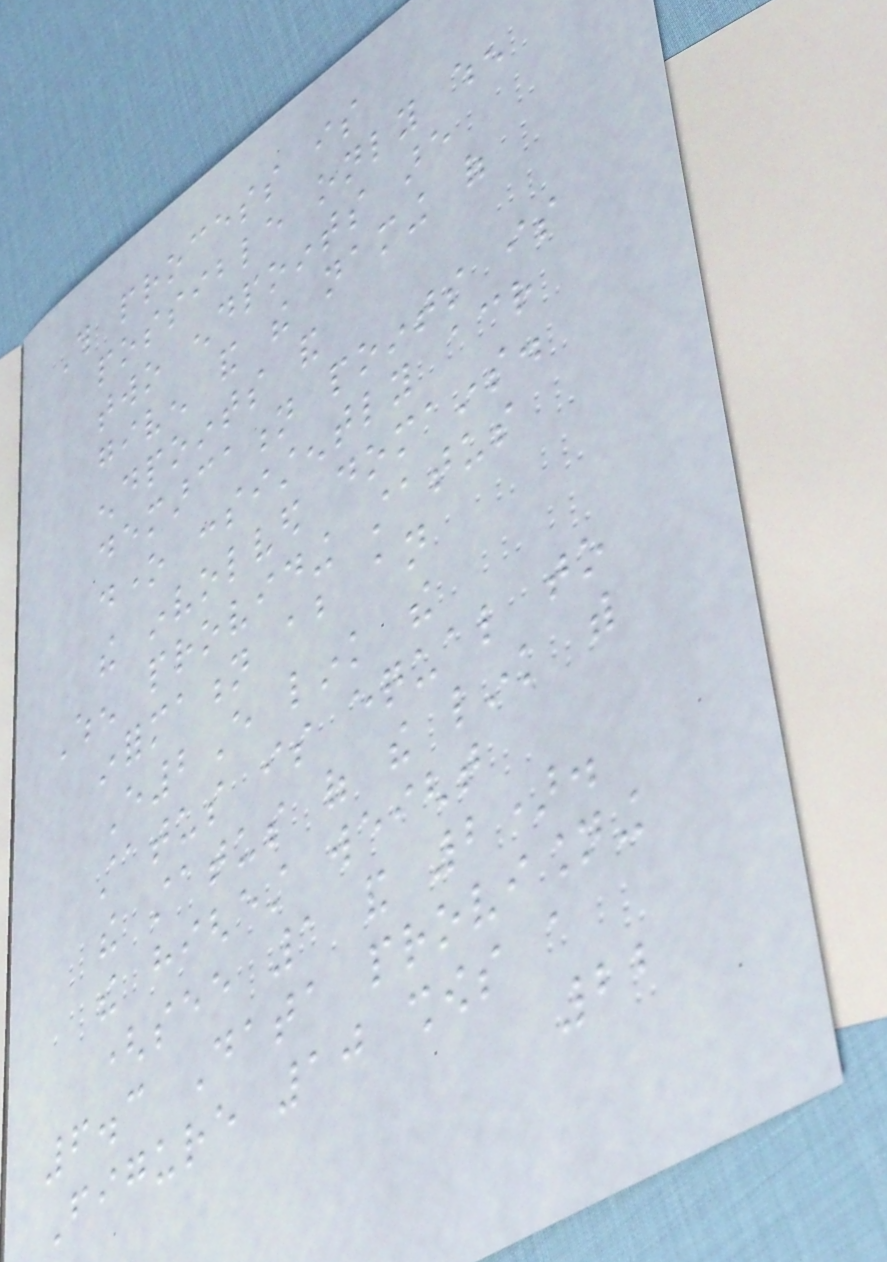This process is
possible only when
two endpoints are
given and the naming of
endpoints and
demarcation points is
done consistently across
the involved domains.
When providing status
information about an
E2E link the
status is equal to
the status of the link with
the highest weight
(see 1 and 2).
6.3 Data provisioning
Figure 10 shows a
22
